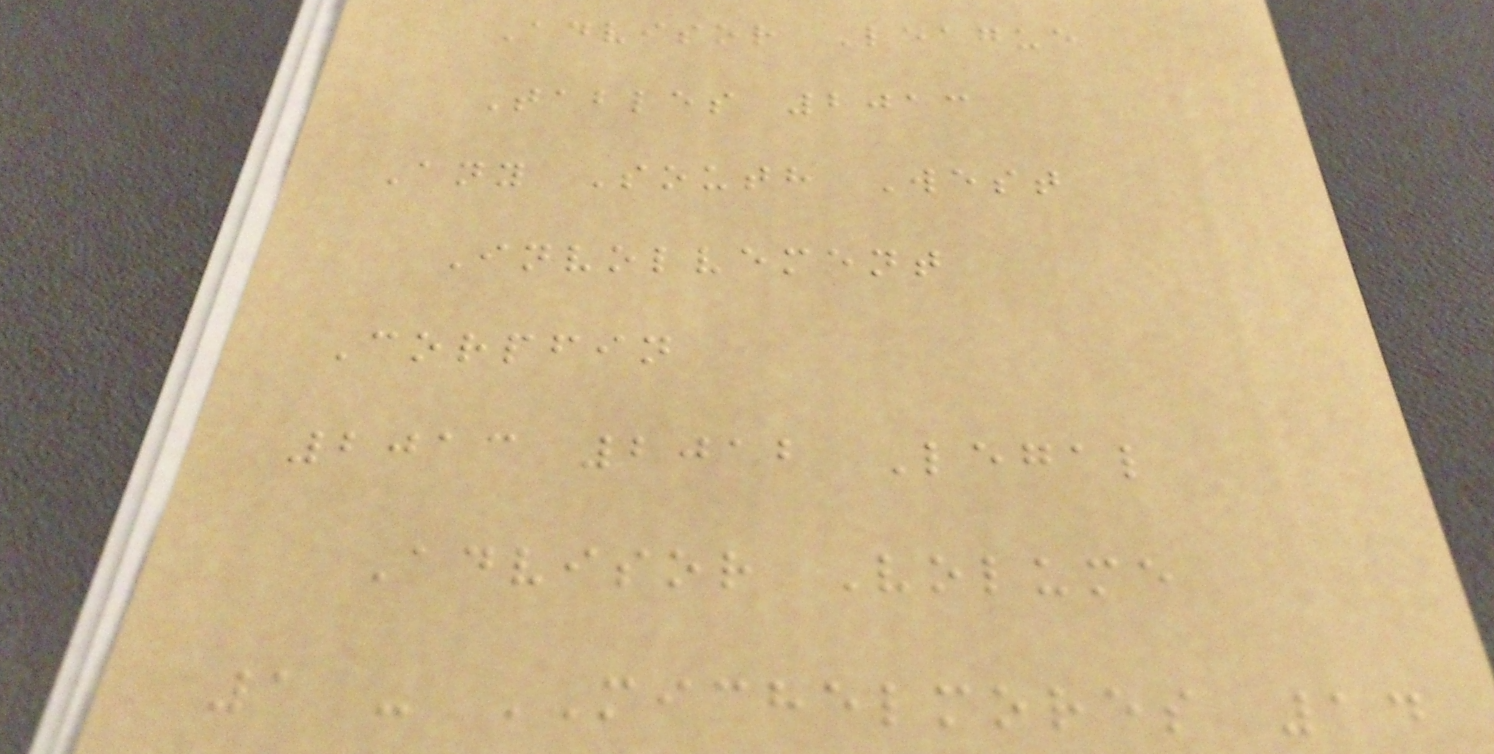Advisor League
Tables 2013
Any South West
Involvement
Corpfin
2013 2012 Legal
Advisor Volume
1 - MICHELMORES 14
